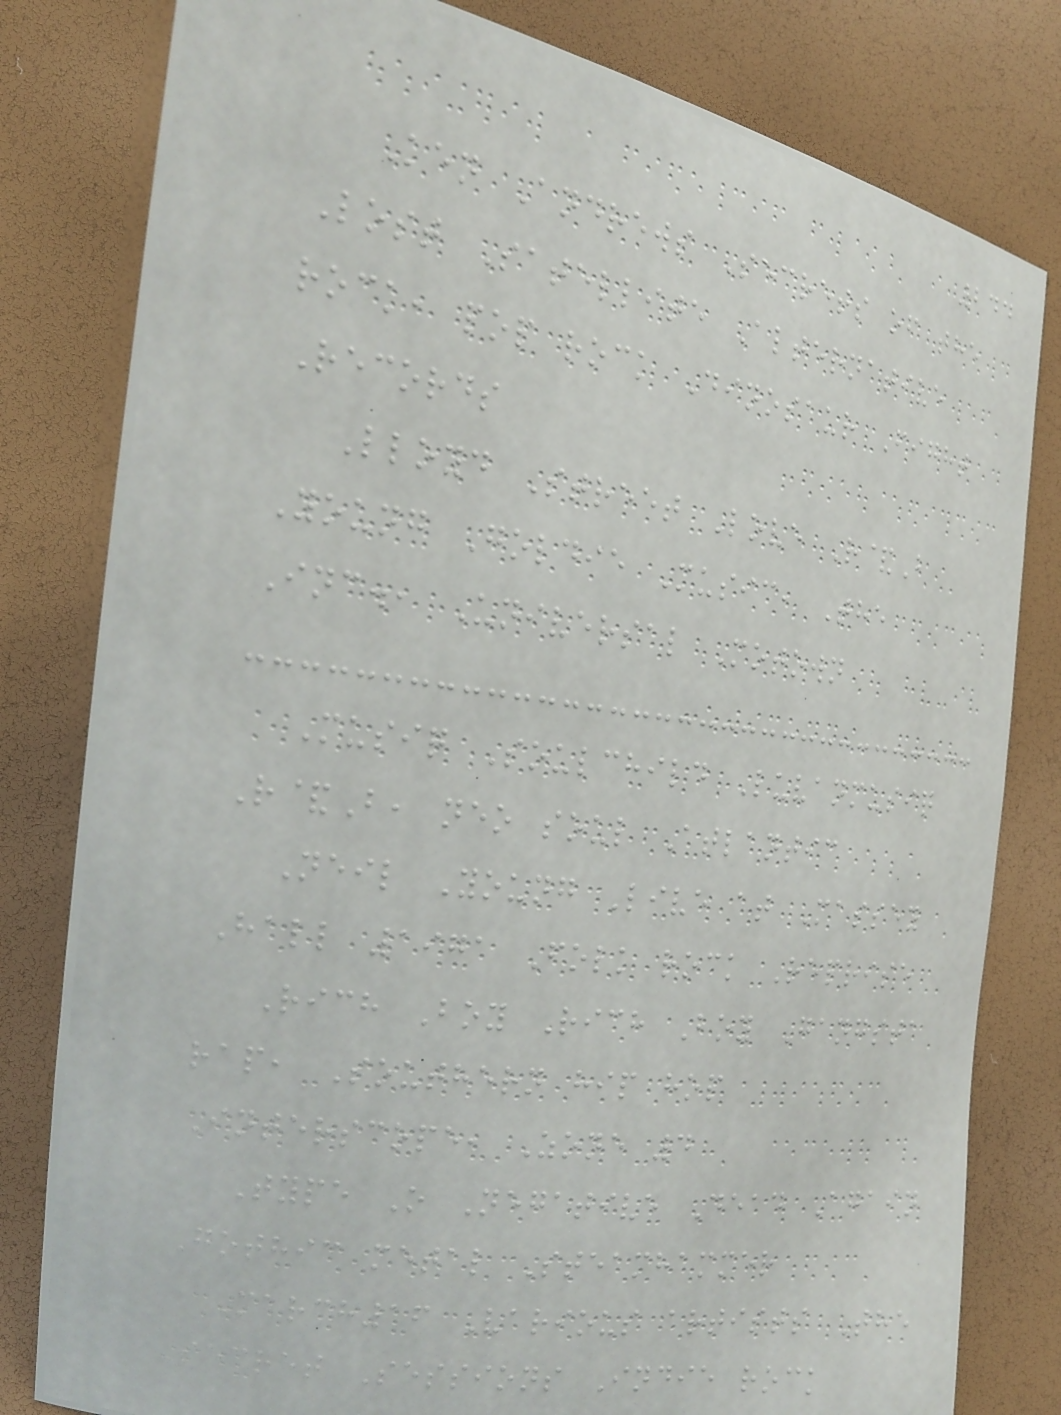244
Ken Andrews Secrets of the
Lost Satellite Alternative
rock, pop rock Dinosaur Fight
Records
Lloyd Street Love R&B
Young Goldie Music, The
Inc., Universal Motown
Musiq Soulchild Luvanmusiq
R&B, neo soul Atlantic
Neil Young Live at Massey
Hall 1971 Folk rock Reprise
Rich Boy Rich Boy Gangsta
rap, Southern hip hop
Interscope, Zone 4
Type O Negative Dead Again
Gothic metal Steamhammer
March16 Various artists The
Secret Sessions Indie rock
